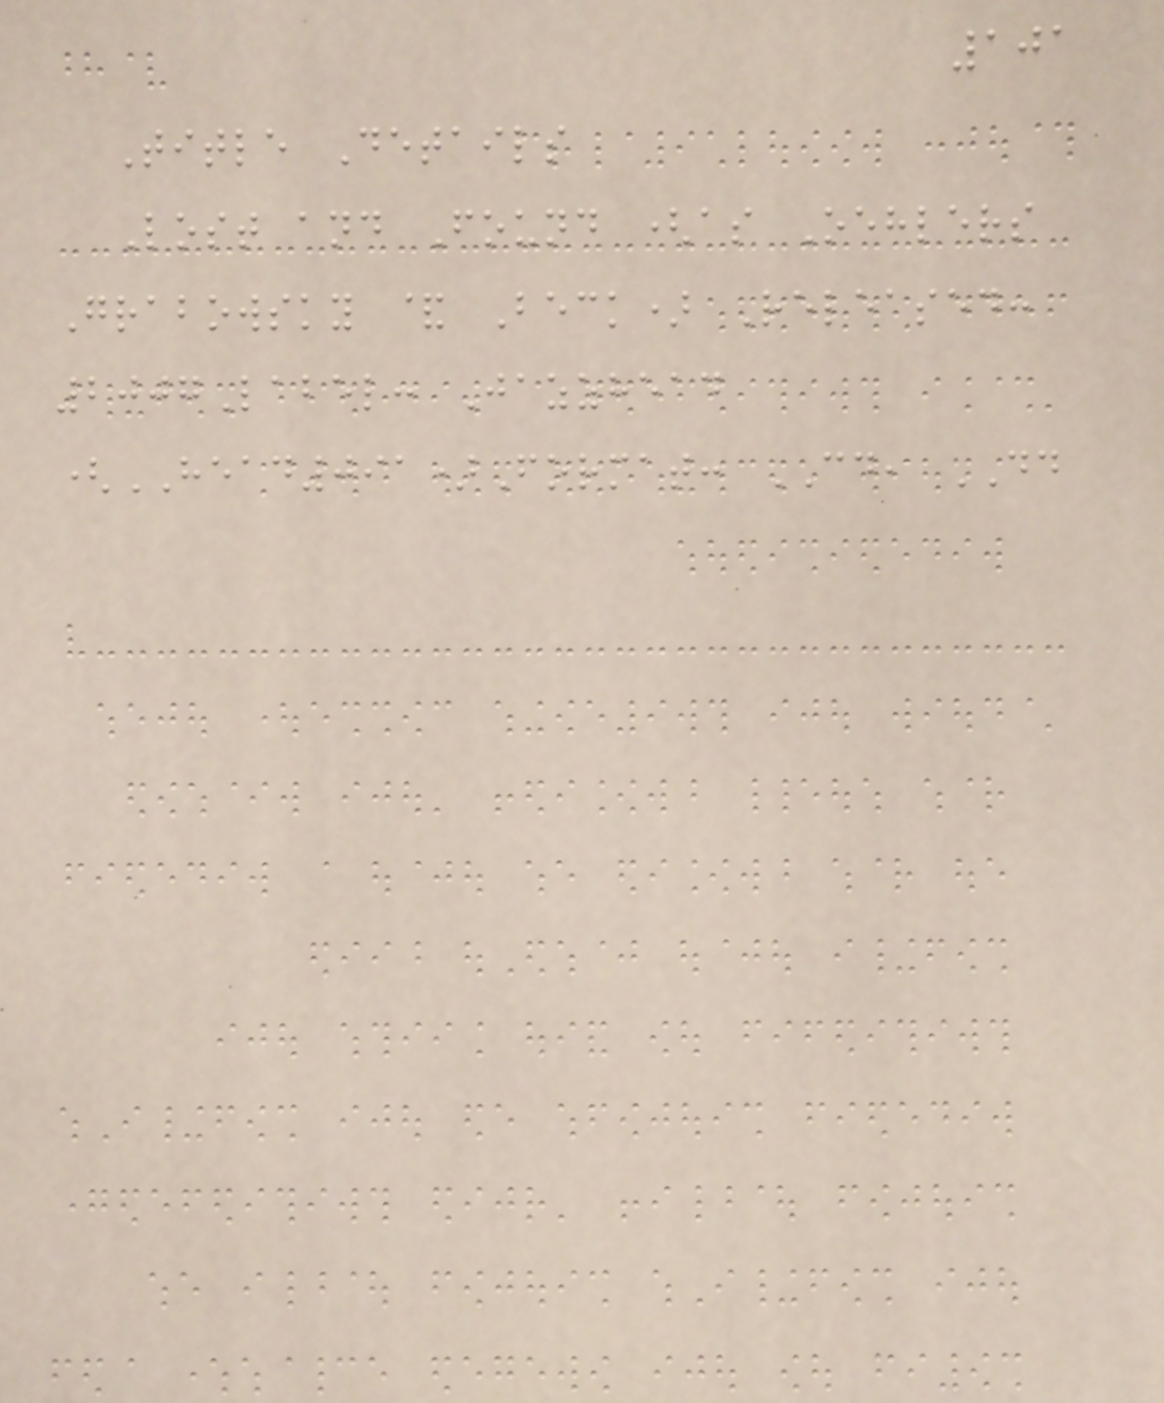101
Title Details
Lost and Found (as Oehlers
Grabowsky & Beck) Released:
2007Label: Jazzhead
(HEAD091)Format: CD, DD
